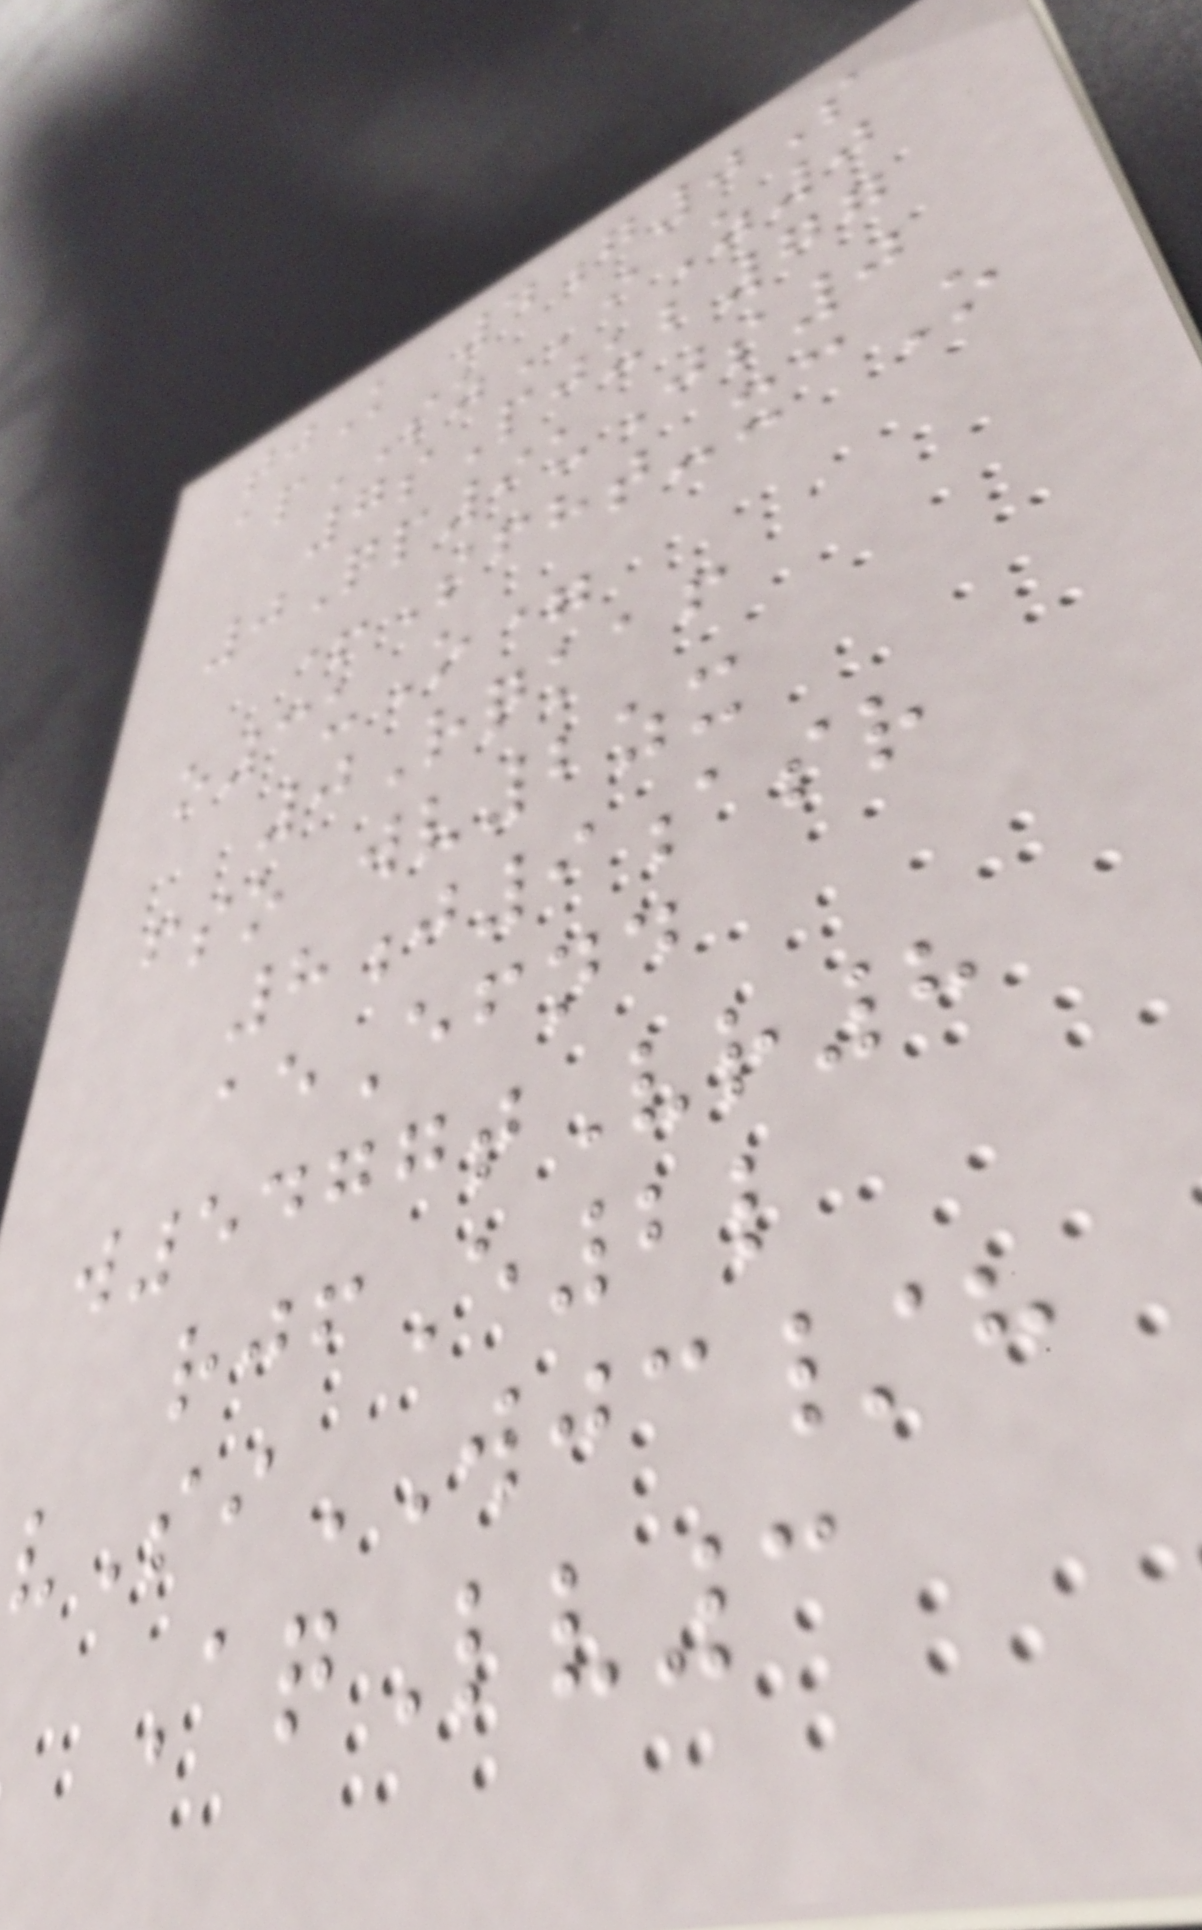tjK 4g0S
apSZiZ0
7sPjub77
0Qp9uJs0
+Sfht-xcO
o3uO=
0Rqkaf
fso wv2zx
8j9asr
aeEfnd
w5477tVr8
rjfE2l
vSiWJC/h
AqLv3
